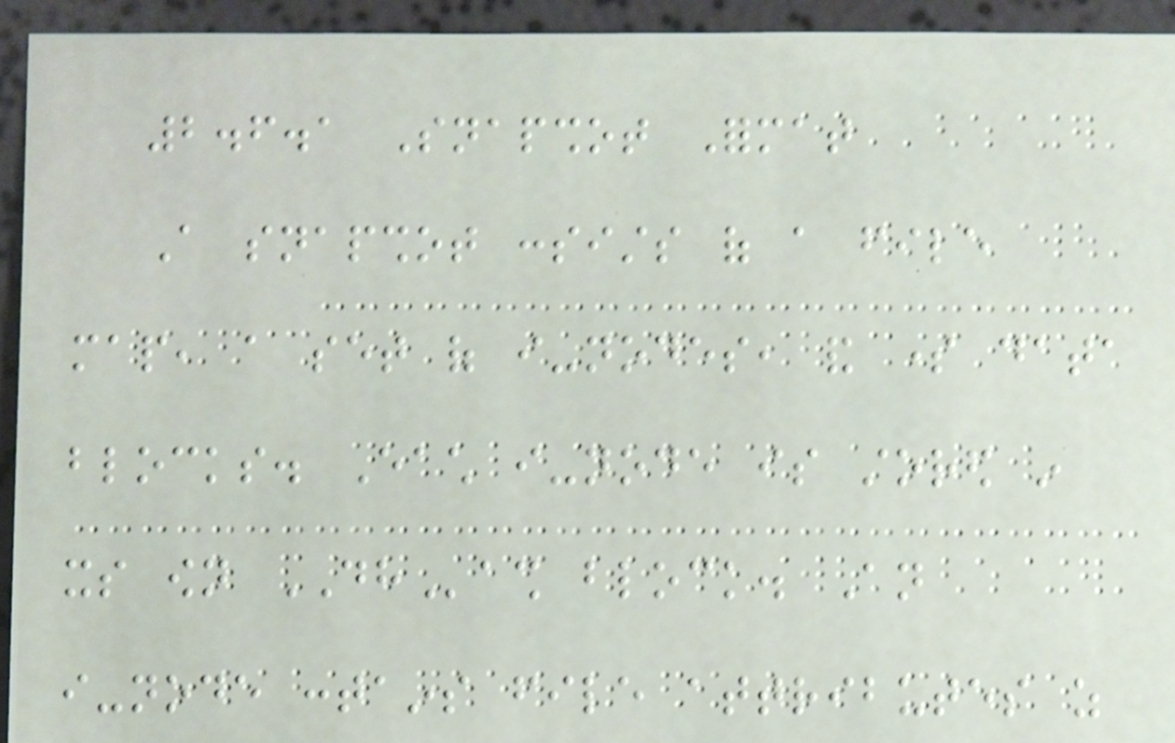2.6.1 Snapshot Format
A snapshot consists of a file
map, a set of i-nodes, and some data
blocks. Each i-node is stored in
its own DHash block. An
i-node contains file attributes as
